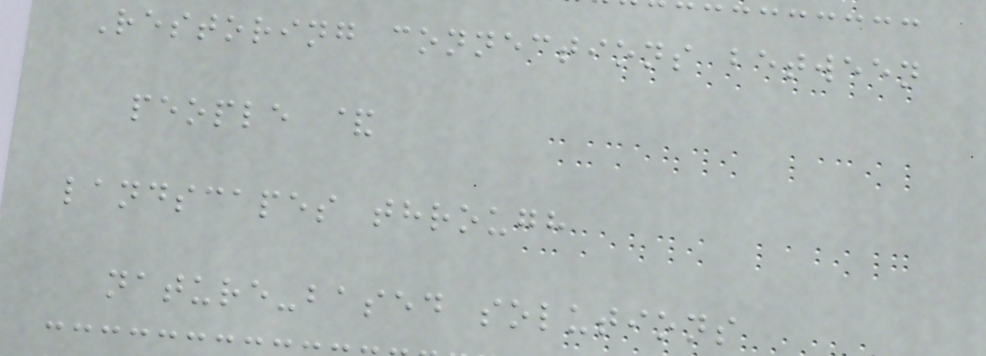Restoring connections between
people &
landscapes through
nature-based solutions
